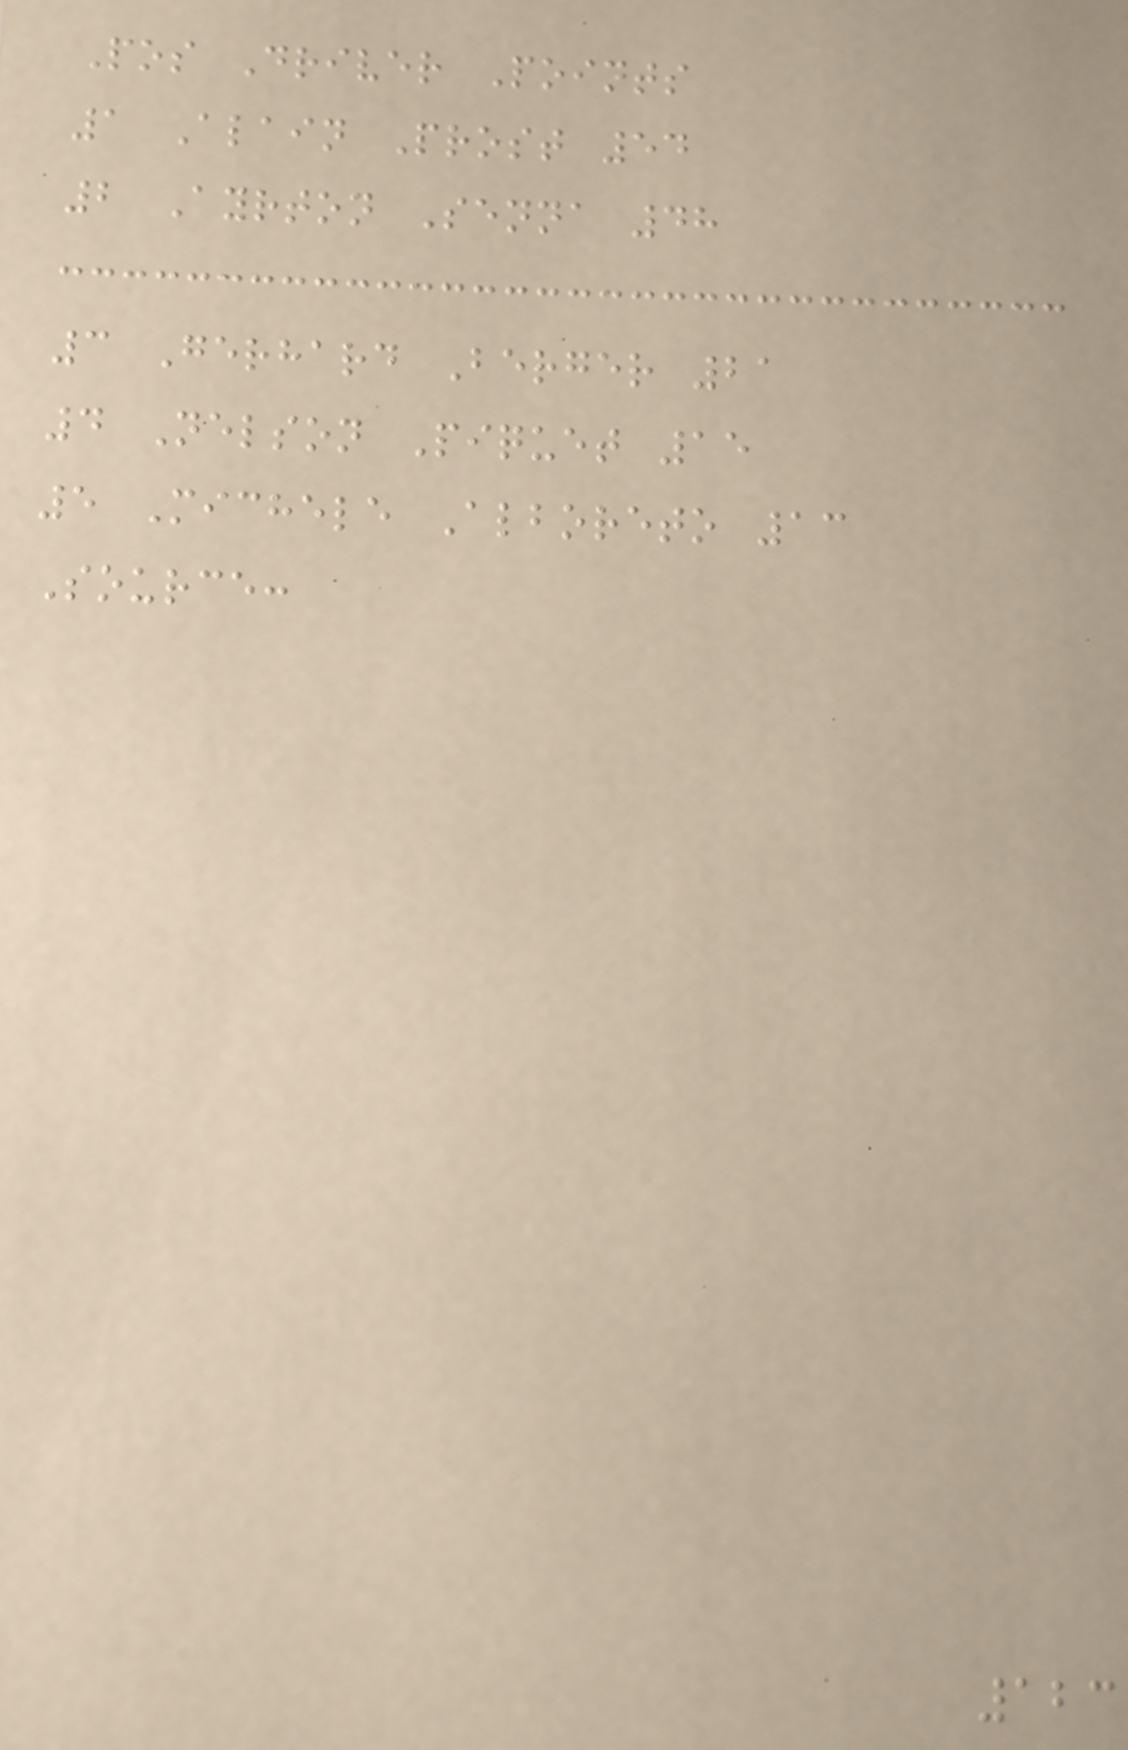Pos Driver Points
1 Alain Prost 54
2 Ayrton Senna 48
3 Gerhard Berger 21
4 Nelson Piquet 15
5 Michele Alboreto 13
Source:
123
